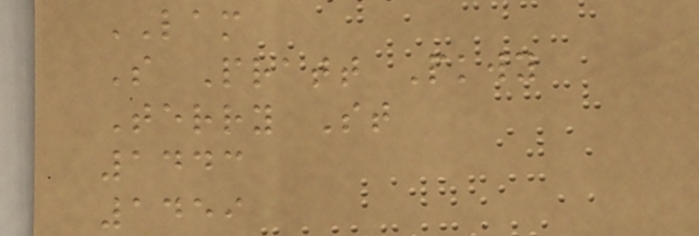LAM
S Pratt Pkwy
Terry St
1443
1459
